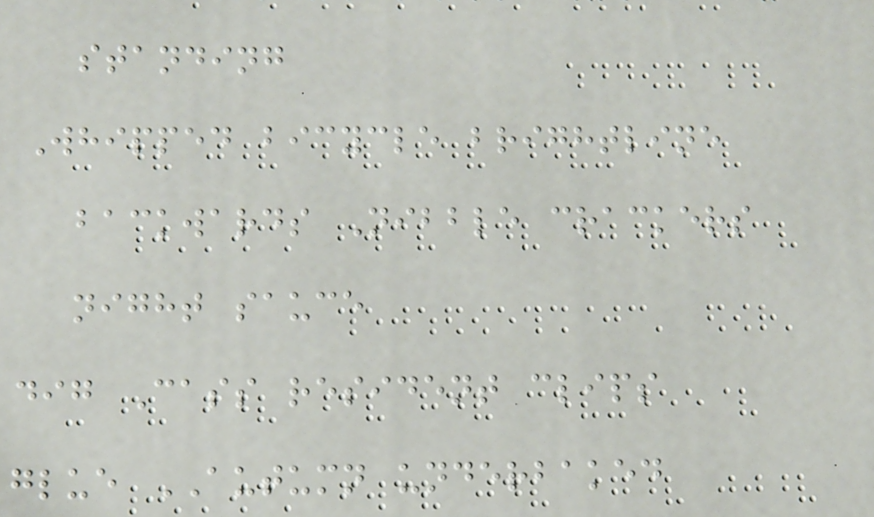standing
Whipped bicycle brightline
backwards Nibble crackers
night sauce
dig Cass resident clips
glue AUTUMN underbaked
